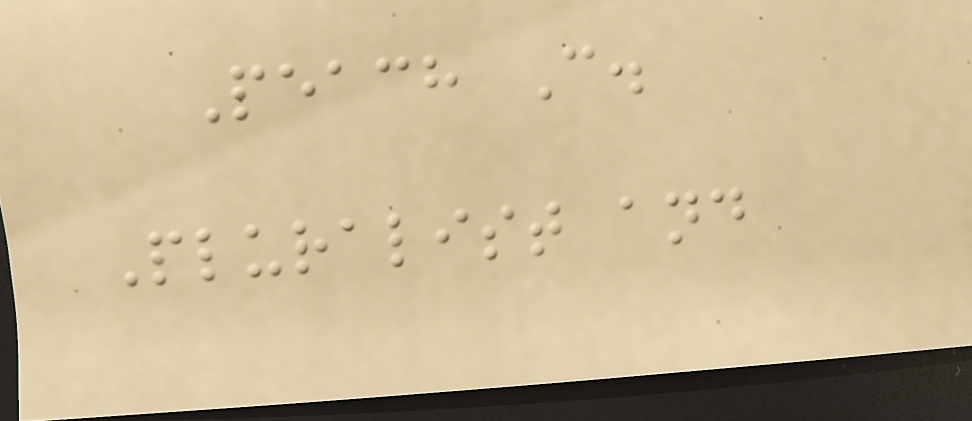Peach C.
Pluralist and
